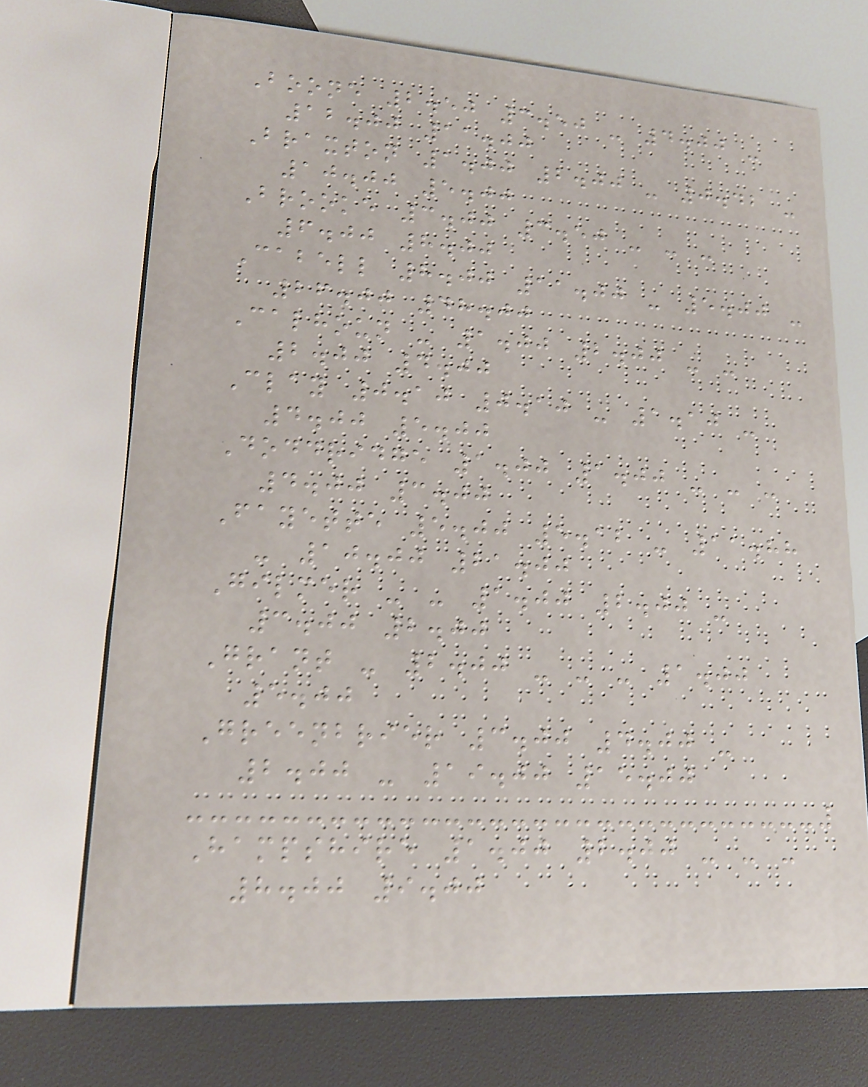Boone 2.50 3.50 - 4.00 -
12.00 11.00
Braxton 1.00 2.00 - 0.42 -
10.00 5.00
Brooke 3.00 3.50 - - -
6.00 8.00
Cabell 8.00 11.00 - 5.00 -
26.00 48.00
Calhoun - 1.00 2.00 - -
2.00 4.00
Clay 0.10 0.10 - 1.10 -
4.00 5.00
Doddridge 1.00 1.00 - - -
4.00 3.00
Fayette 5.00 5.12 - 11.88
- 10.00 21.00
Gilmer - - 1.00 2.00 -
3.00 2.00
Grant - 2.00 - - - 1.00
5.00
Greenbrier 3.00 4.00 -
2.00 - 19.00 15.00
Hampshire 1.00 2.00 - - -
8.00 9.00
